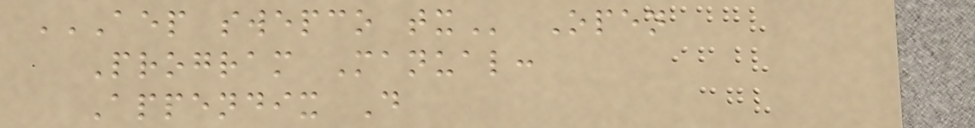AEP SWEPCO TX Open
Program Manual:
Appendix D
